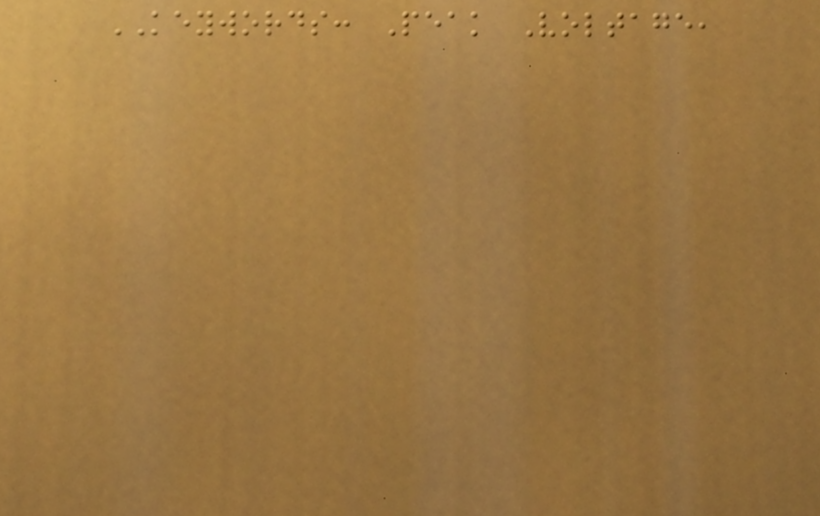KEYWORDS: Peak Voltage,
